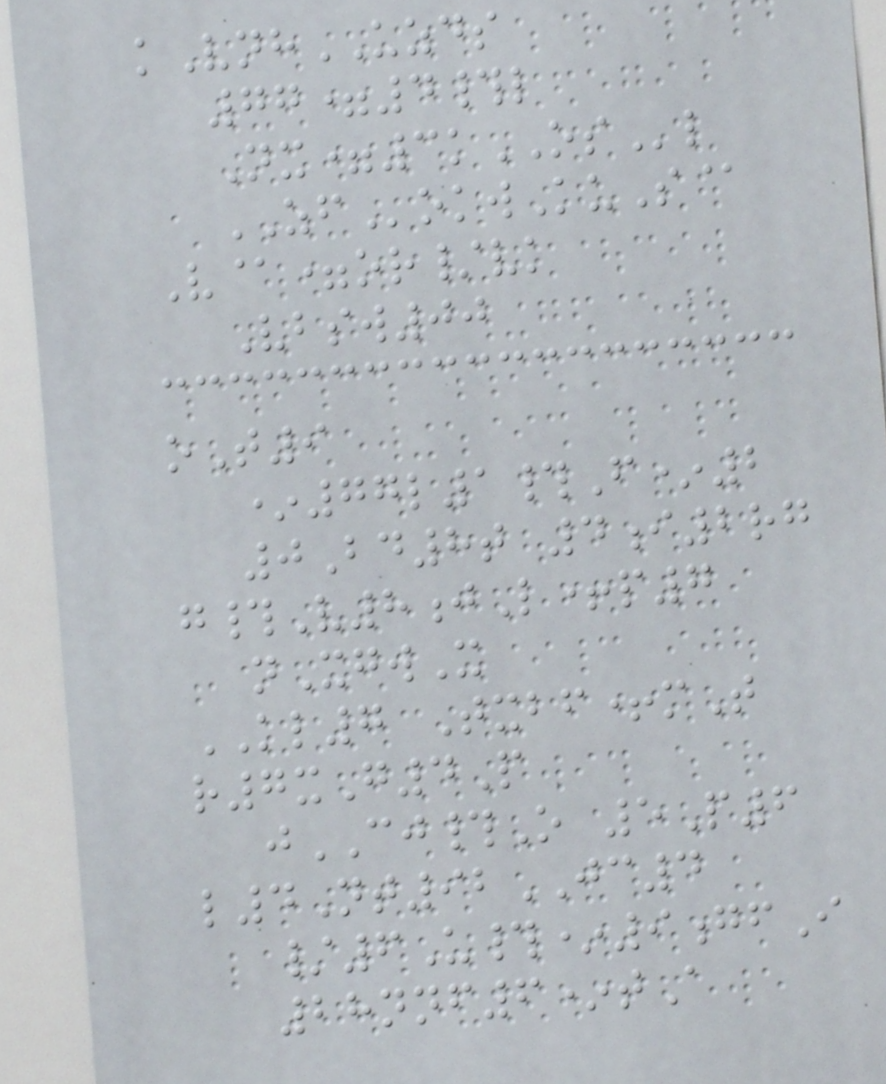kVnhUZDS
77=4#l
Nx=3kOSl
ZFokwKuS@
V@=or/vk
Vbsw00
oT9
*77l1#F*2
0Bd8t 4i2rg
g#V8jL+p7
nXgwX
KL7 Txbf+mT
r7xG4P
jCJ#O 5P6
l4Nt92JC4
/6U#*9gfI
28nnf6*tA
